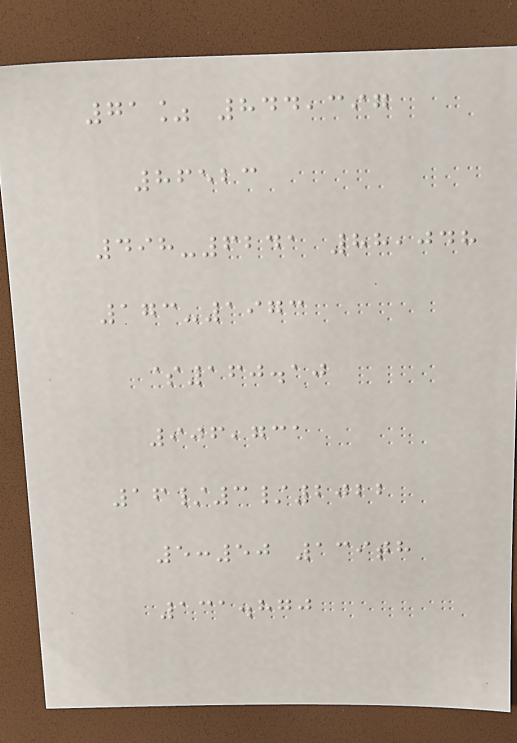71% 844,397
86523
498-6241 88,048
173-1973
$160.10
906,731
16/3/2022
5:50 139th
131.870
